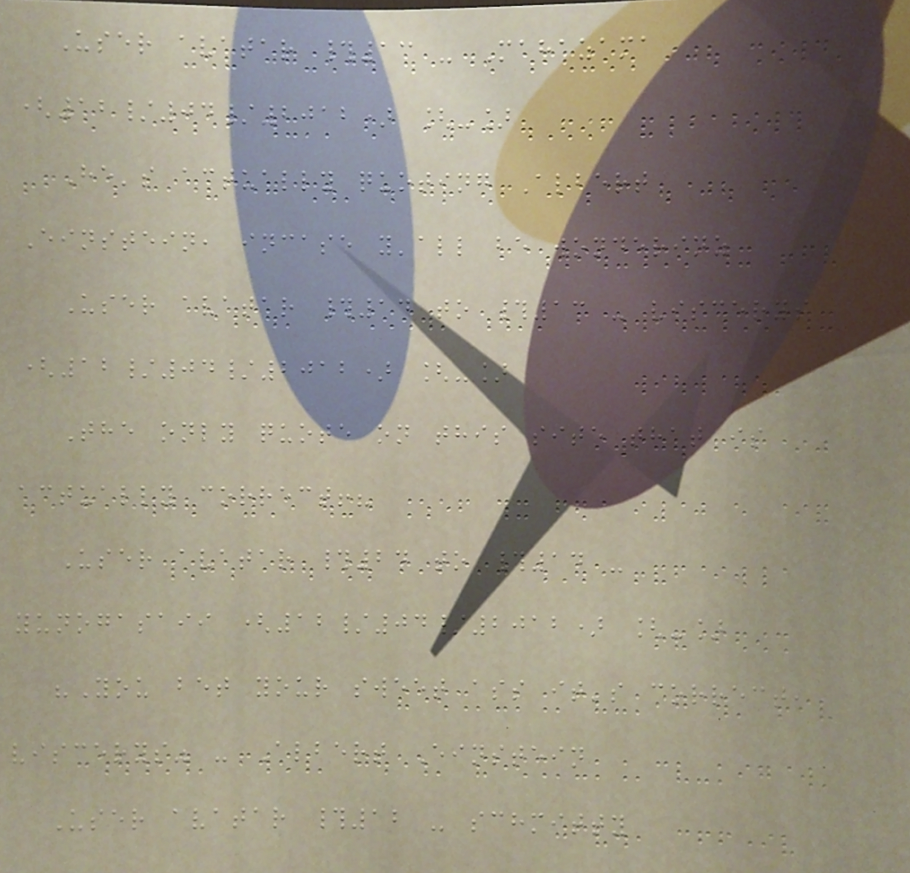User avatar #13 - Mahazama
(12/04/2012) [-]
He's actually quoting Albert
Einstein, incase y'all be wonderinz
User avatar #14 to #13 - viscerys
(12/04/2012) [-]
The only quote on this site that is
actually correct!?
User avatar #24 to #14 -
yunogasaii (12/04/2012) [-]
"You bet your sweet ass it's correct,
viscerys" - Albert Einstein
User avatar #12 - schmitty
